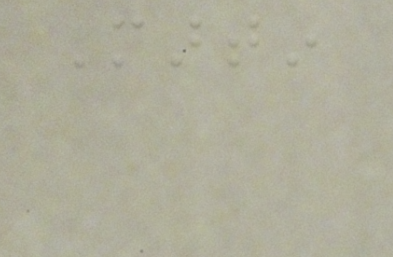Martin
